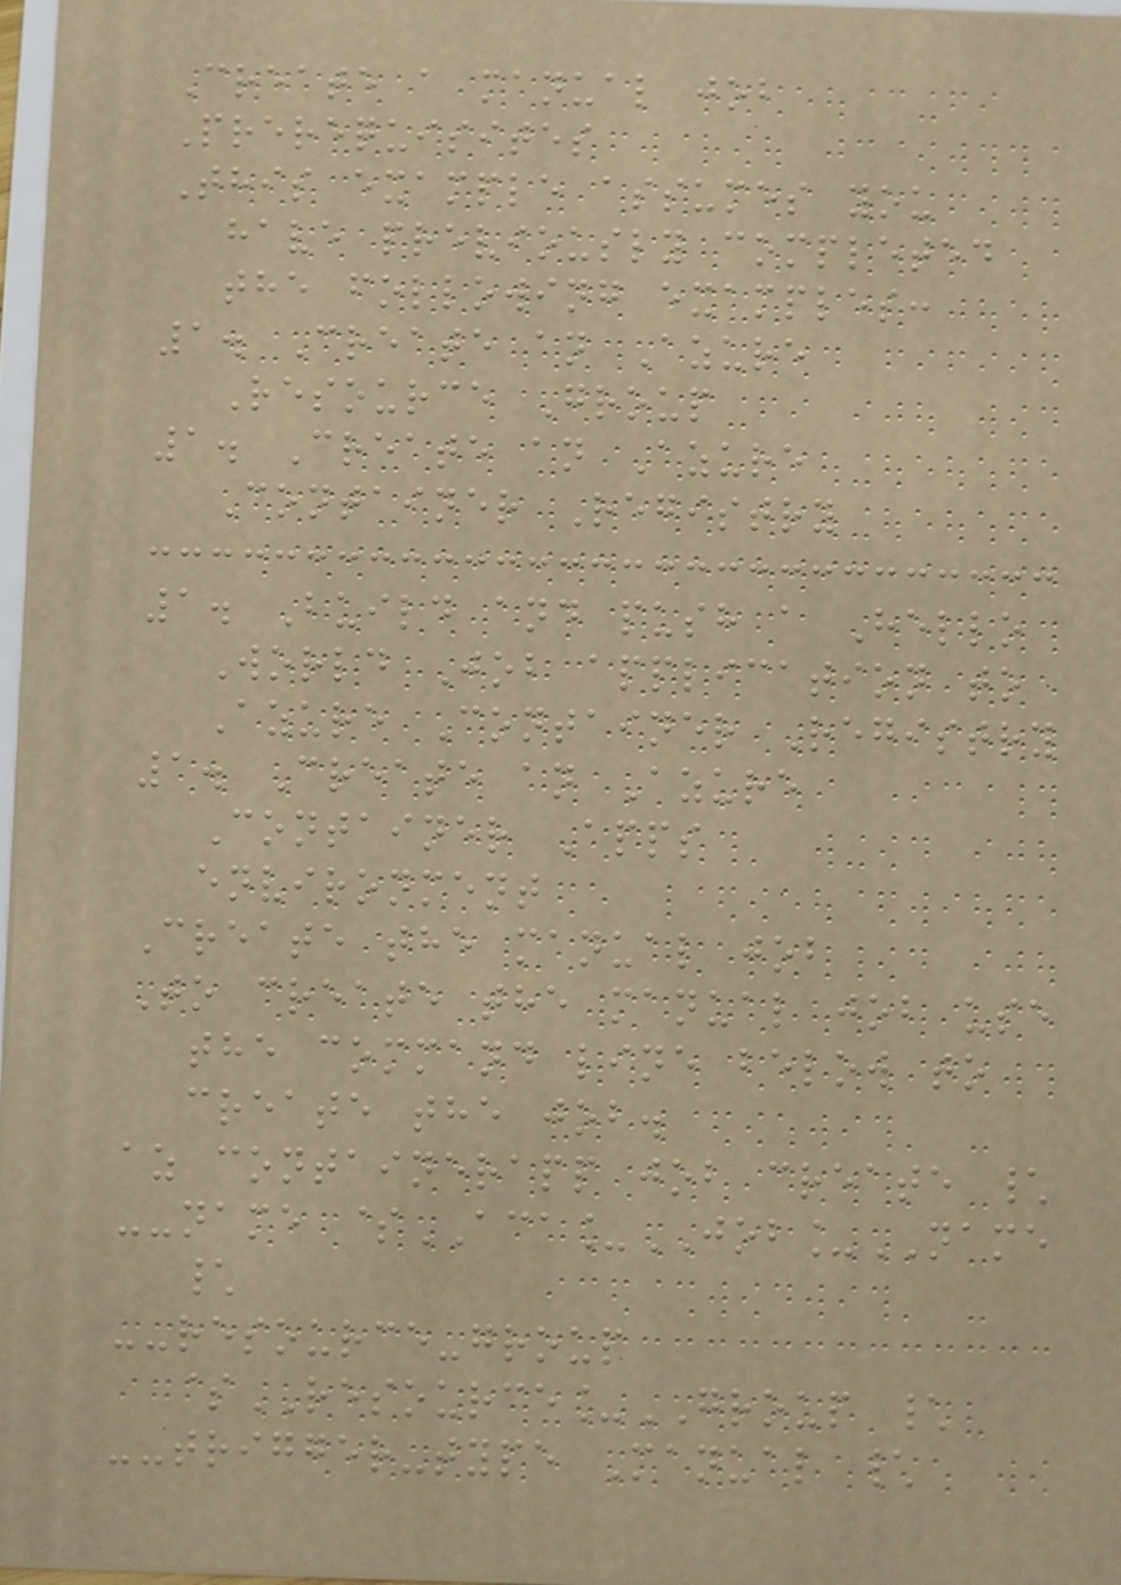Create a manual job
Prerequisites
This example assumes you
have previously completed
the following examples:
1. Create an Azure
Resource Group
1. Create an Azure
Container Registry
1. Build and push a Hello
World Job application to
Azure Container Registry
1. Create an Azure
Container Apps
environment
Create the manual job
To create the manual job use
the command line below to
create the job.
az containerapp job create \
--name $ACA_JOB_NAME
\
--resource-group
$RESOURCE_GROUP \
--trigger-type Manual \
